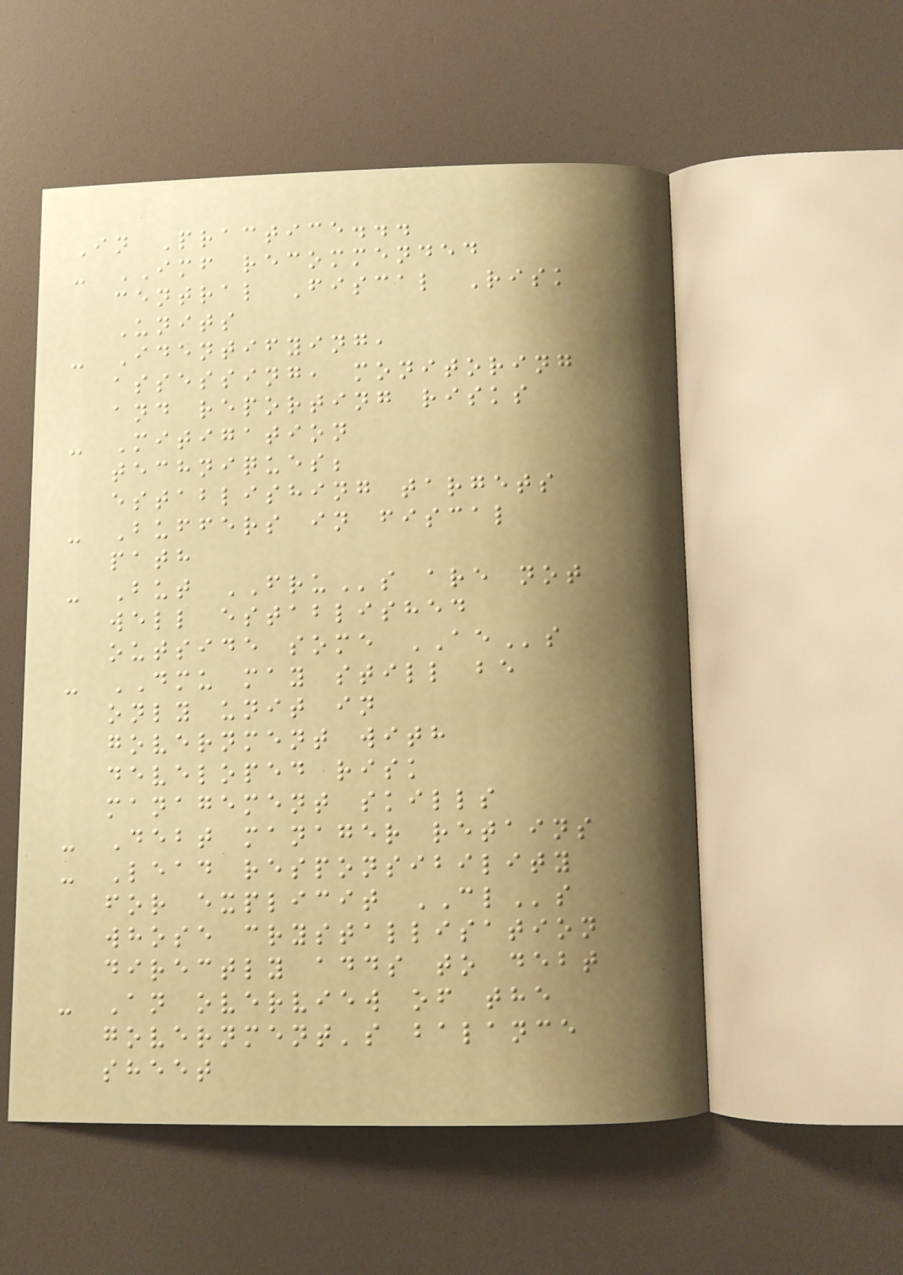In Practice...
- IMF recommended
central Fiscal Risk
Units
- Identifying,
assessing, monitoring
and reporting risks
- Mitigation
techniques;
establishing targets
- Buffers in fiscal
path
- But FRUs are not
well established
outside some AEs
- DMU may still be
only unit in
government with
developed risk
management skills
- Debt manager retains
- Lead responsibility
for explicit CLs
whose crystallisation
directly adds to debt
- An overview of the
government's balance
sheet
